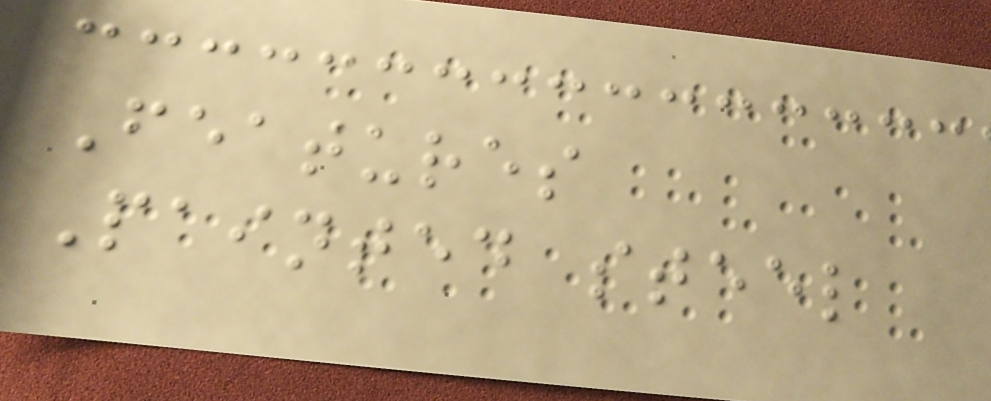Features
Painted steel
